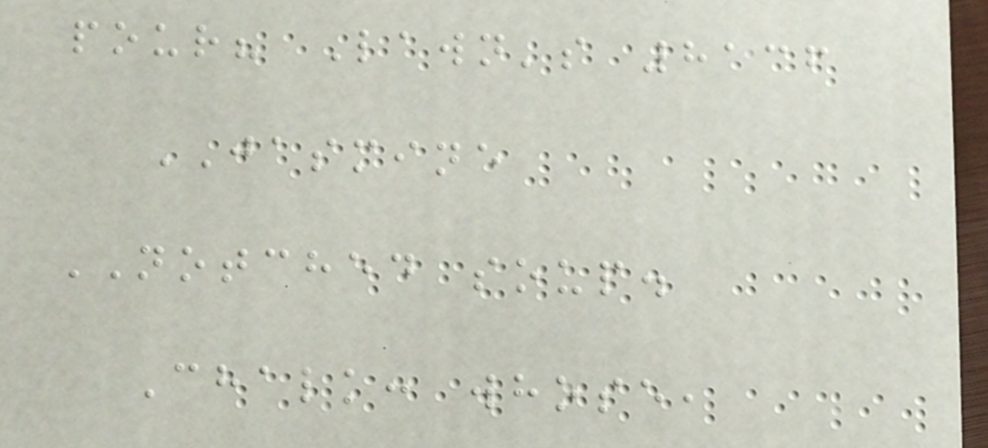pour? Lawn's 8136
JASMINE
NOTCHED soup.
Chalk: whose,
